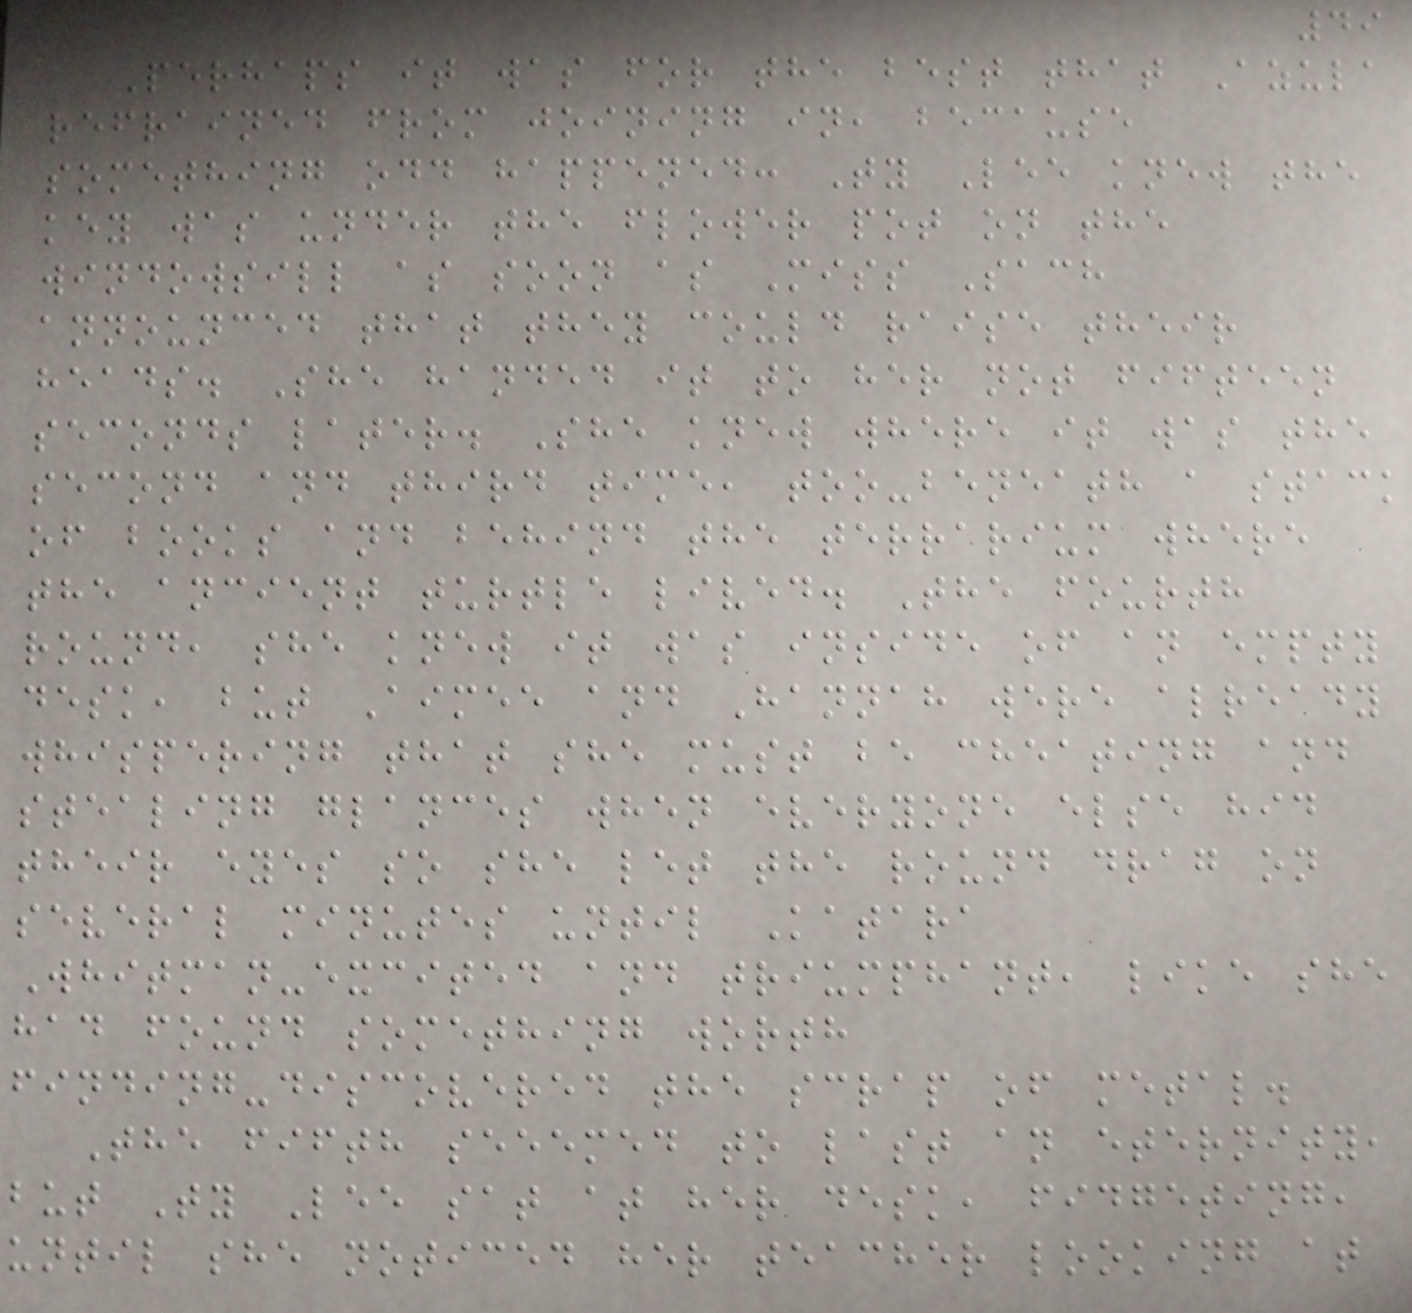49
Perhaps it was for the best that Azula
refrained from joining in, because
something odd happened: Ty Lee knew the
key was under the flower pot on the
windowsill as soon as Miss Sach
announced that they could raise their
heads. She handed it to her not fifteen
seconds later. She knew where it was the
second and third time, too-beneath a stack
of books and behind the terrarium where
the ancient turtle lived. The fourth
round, she knew it was inside of an empty
desk, but Aimee and Hannah were already
whispering that she must be cheating and
stealing glances when everyone else hid
their eyes so she let the round drag on
several minutes until Katara
Whitman-excited and triumphant, like she
had found something worth
finding-discovered the scrap of metal.
The fifth seeemed to last an eternity,
but Ty Lee sat at her desk, fidgeting,
until she noticed her teacher looking at
